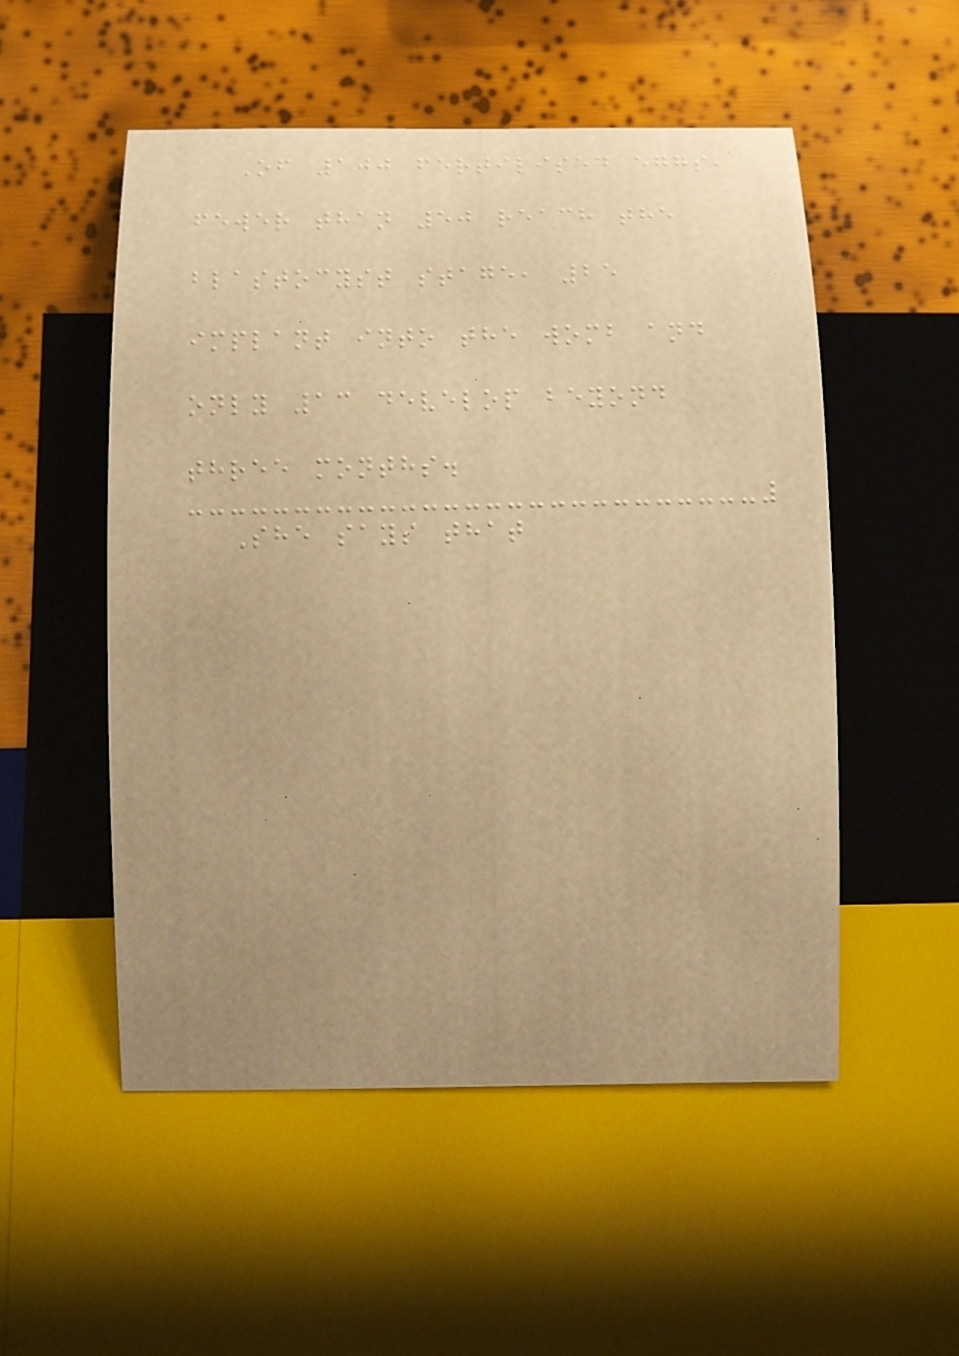Of 100 fertilised eggs,
fewer than 50 reach the
blastocyst stage, 25
implant into the womb and
only 13 develop beyond
three months.
She says that
